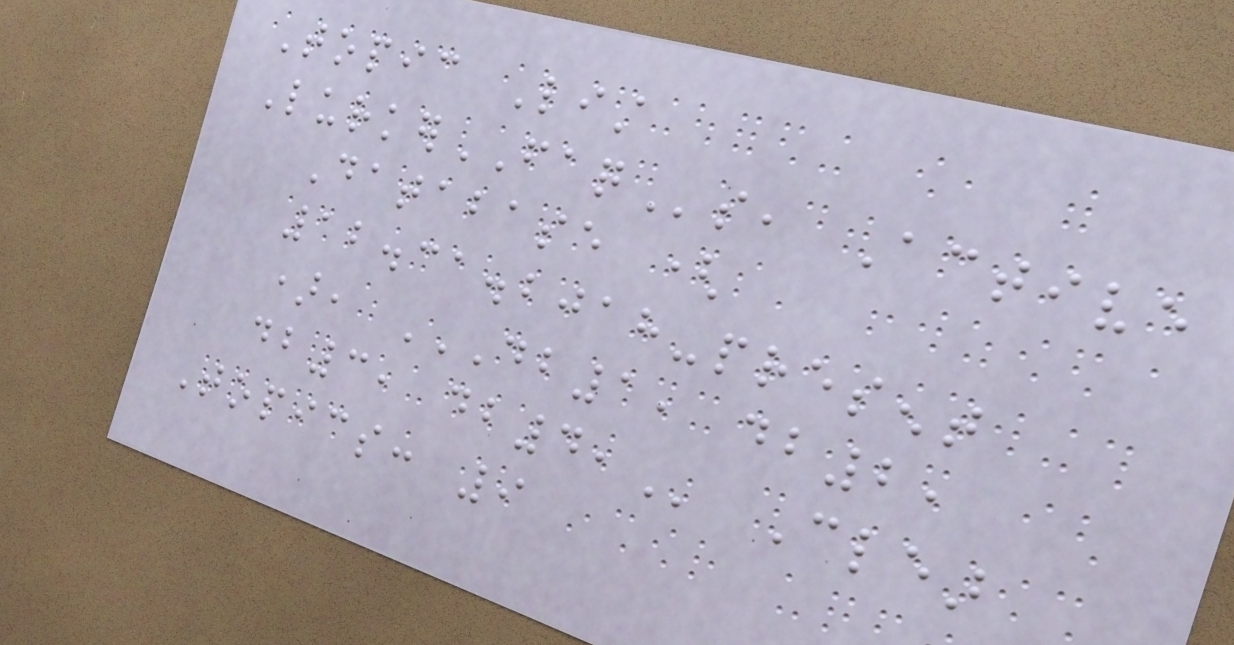Topic List
LurkerFAQs, Active
Database (
12.31.2018-present
), DB1, DB2,
DB3, DB4, Clear
Topics: 9
